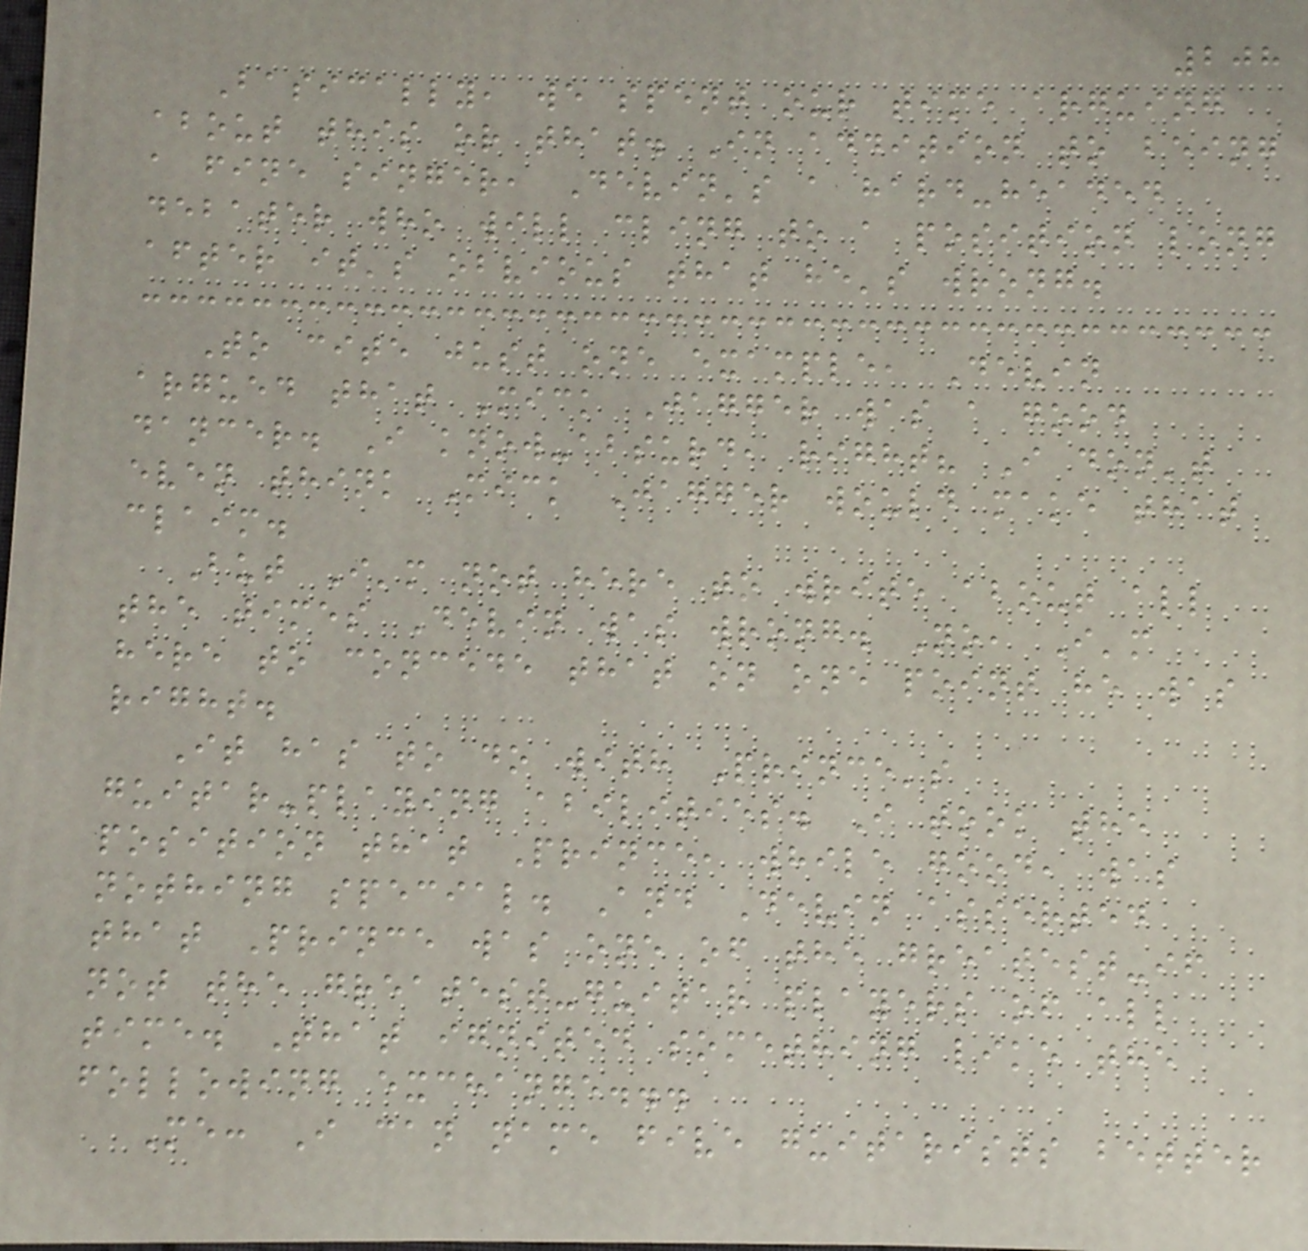208
Basically, we spent our time arguing
about this or that. In addition to being
a fine singer, Devin's a hard-headed
debater who will cling to a position long
after it's obvious that he's wrong.
To cite just one example, Devin
argued that Mick Jagger was a good
dancer. I know-absurd, right? I don't
even think Mick Jagger would make that
claim.
But I'm not here to write about all
the times Devin was wrong. No, I'm
here to concede that on one point he was
right.
It has to do with Prince's
guitar-playing abilities. I took the
position that Prince, while good, was
nothing special. And Devin asserted
that Prince was one of the greatest-if
not the greatest-guitar players of all
time. That ignited something like the
following exchange...
Me: I can name five guitarists better
